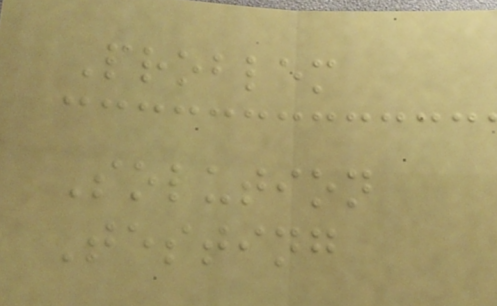Problem
Solution
Testing
